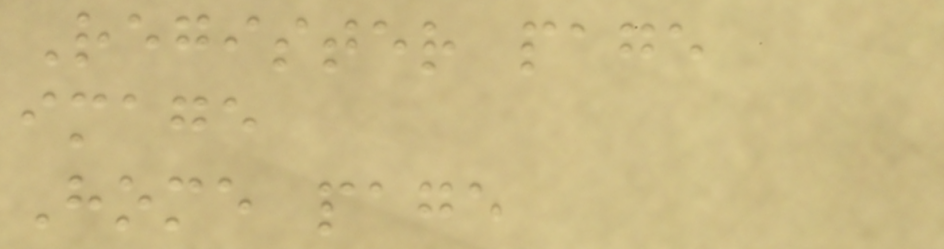Register page
image
Home page
